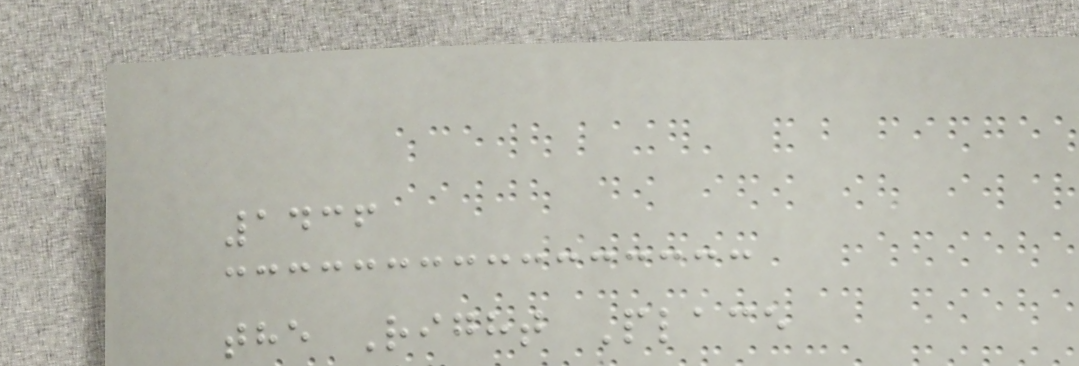1436
the Right Place
